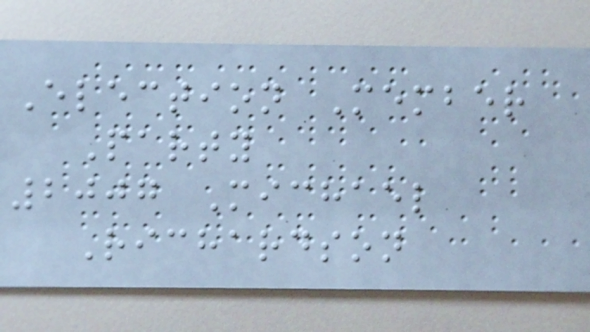Election Member
Party
2007 Michael
Richardson
